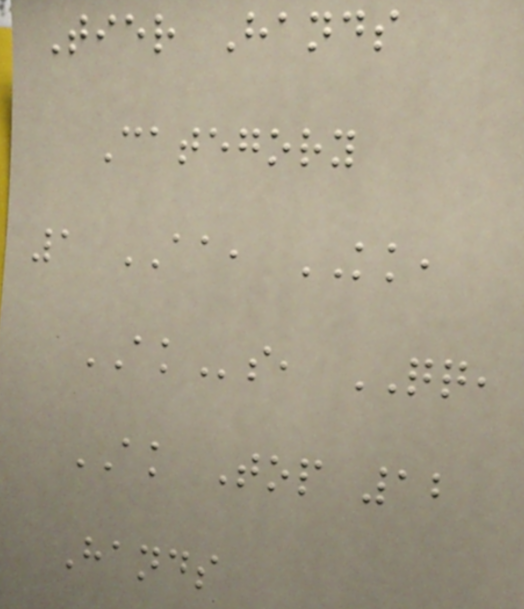Tier Hands
Category
1 AA, KK,
AKs, QQ,
AK Top 12
Hands
